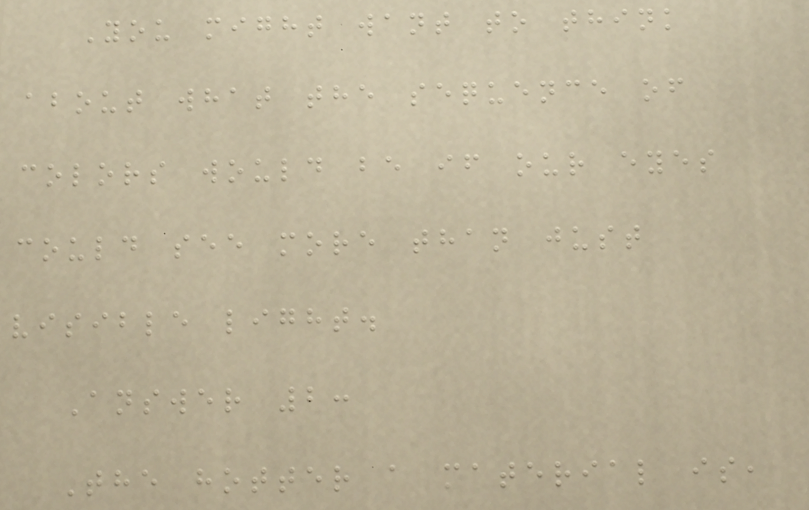You might want to think
about what the sequence of
colors would be if our eyes
could see more than just
visible light.
Answer 2:
The hotter a material is,
